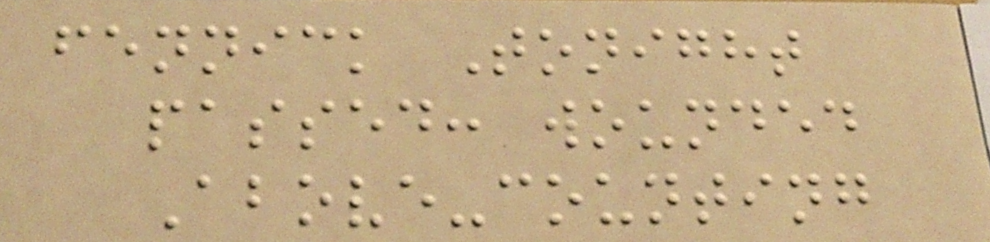fennick Tonight
passed: wounded
Above-counting
